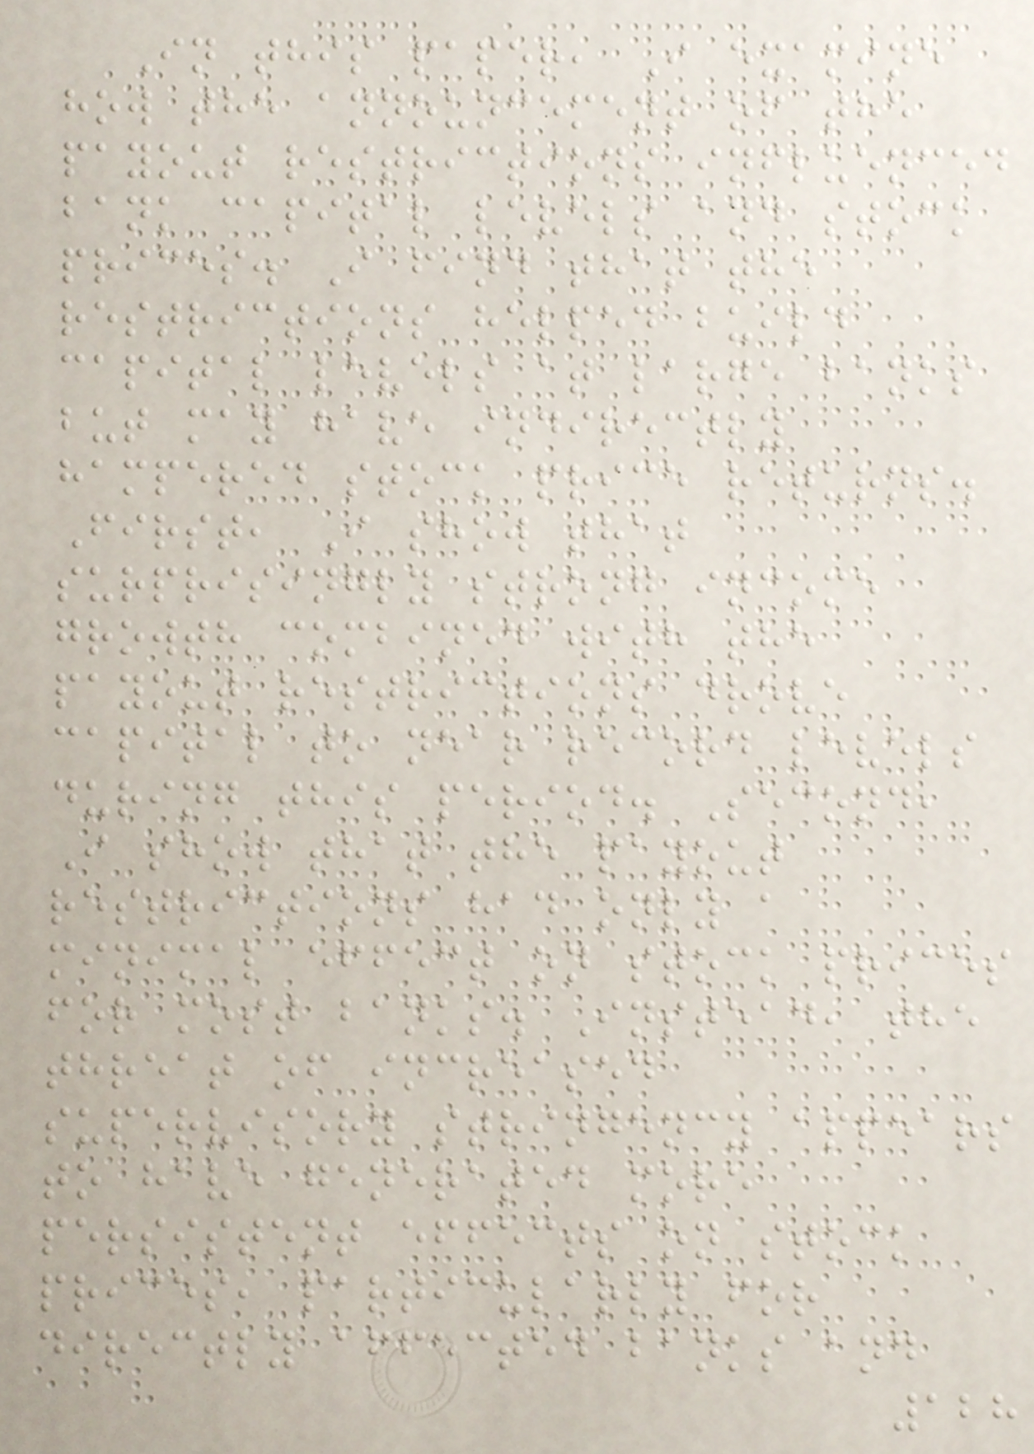In this paper, I examine
how the announcement of the
payout restrictions influenced
bank capital levels and stock
prices. I find that the
restrictions helped build
capital levels at large banks
but may have indirectly
hampered stock price returns.
First, I show that
surprisingly strong income
growth combined with the
payout restrictions drove
capital to near record levels
during this period. Second,
I show that the payout
restrictions had only a
minimal effect on stock prices
for most banks. Instead, the
threat of increased
supervisory stringency appears
to have generated more
persistent effects on stock
prices, particularly for
directly affected banks and
128
